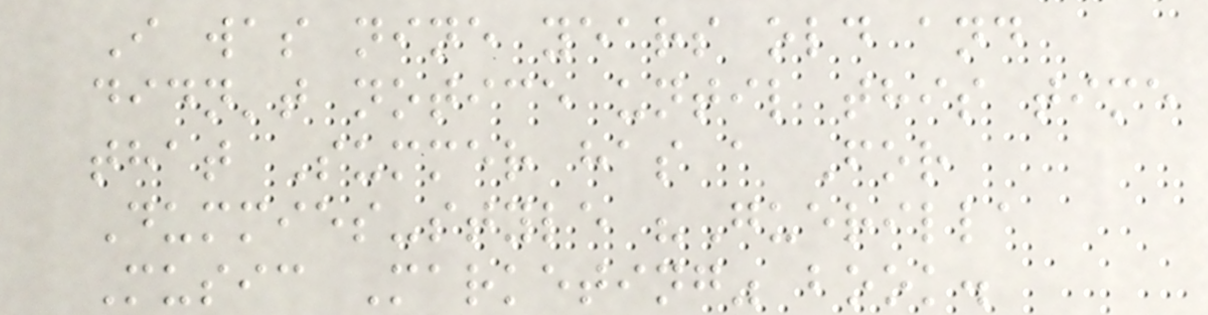I was nine years old and
didn't notice until this time
that Summer has a For
Dummies-style "Guerilla
Music Marketing" book.
